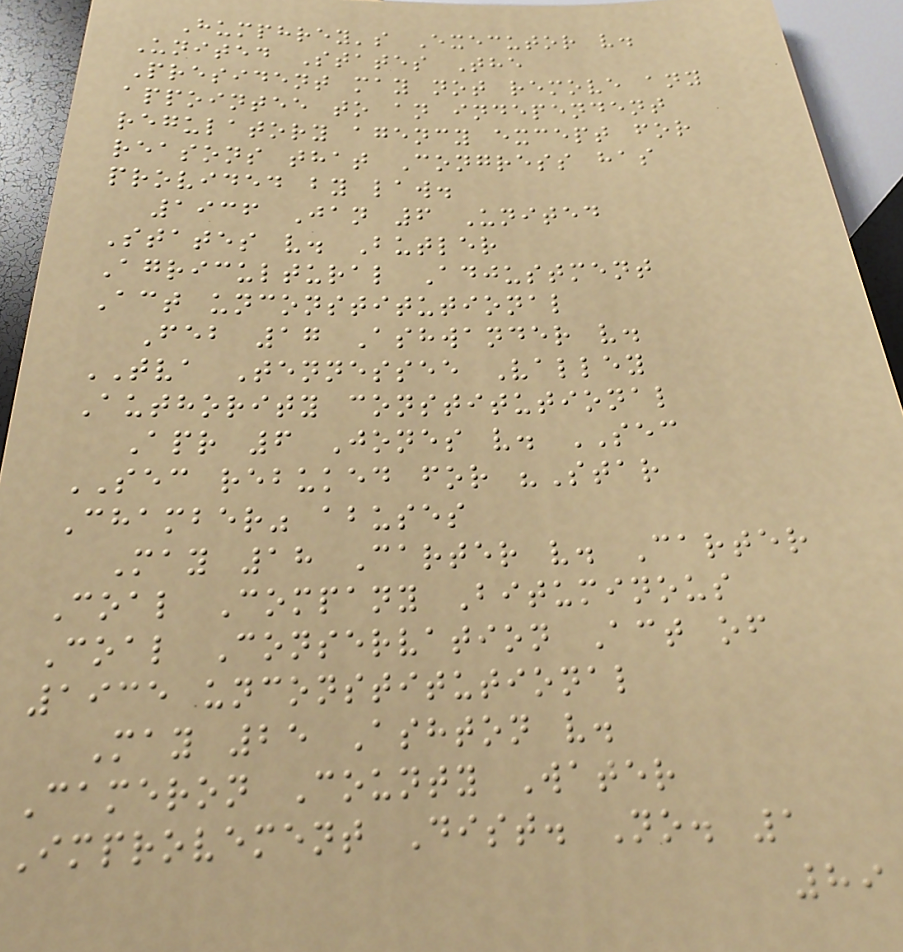Humphrey's Executor v.
United States The
President may not remove any
appointee to an independent
regulatory agency except for
reasons that Congress has
provided by law.
1936 Jan 6 United
States v. Butler
Agricultural Adjustment
Act unconstitutional
Feb 17 Ashwander v.
TVA Tennessee Valley
Authority constitutional
Apr 6 Jones v. SEC
SEC rebuked for "Star
Chamber" abuses
May 18 Carter v. Carter
Coal Company Bituminous
Coal Conservation Act of
1935 unconstitutional
May 25 Ashton v.
Cameron County Water
Improvement Dist. No. 1
89
